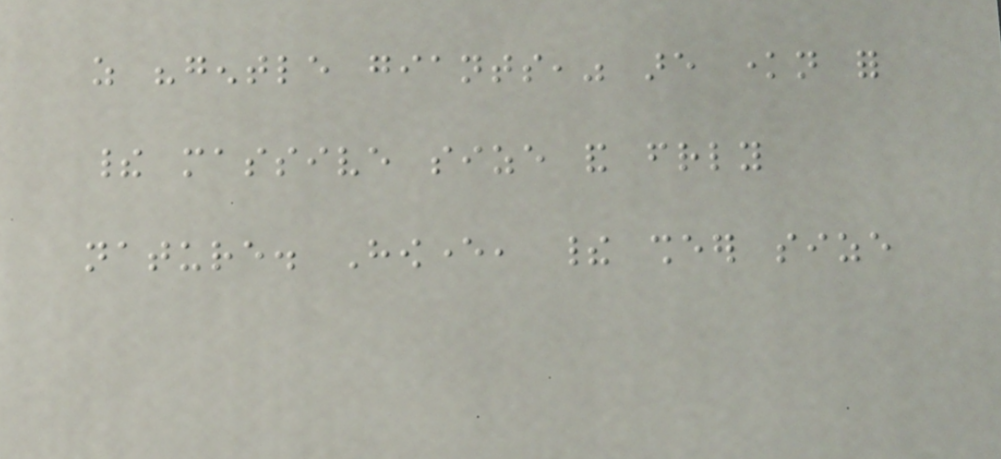as "gentle giants," are known for
their massive size and friendly
nature. However, their sheer size
